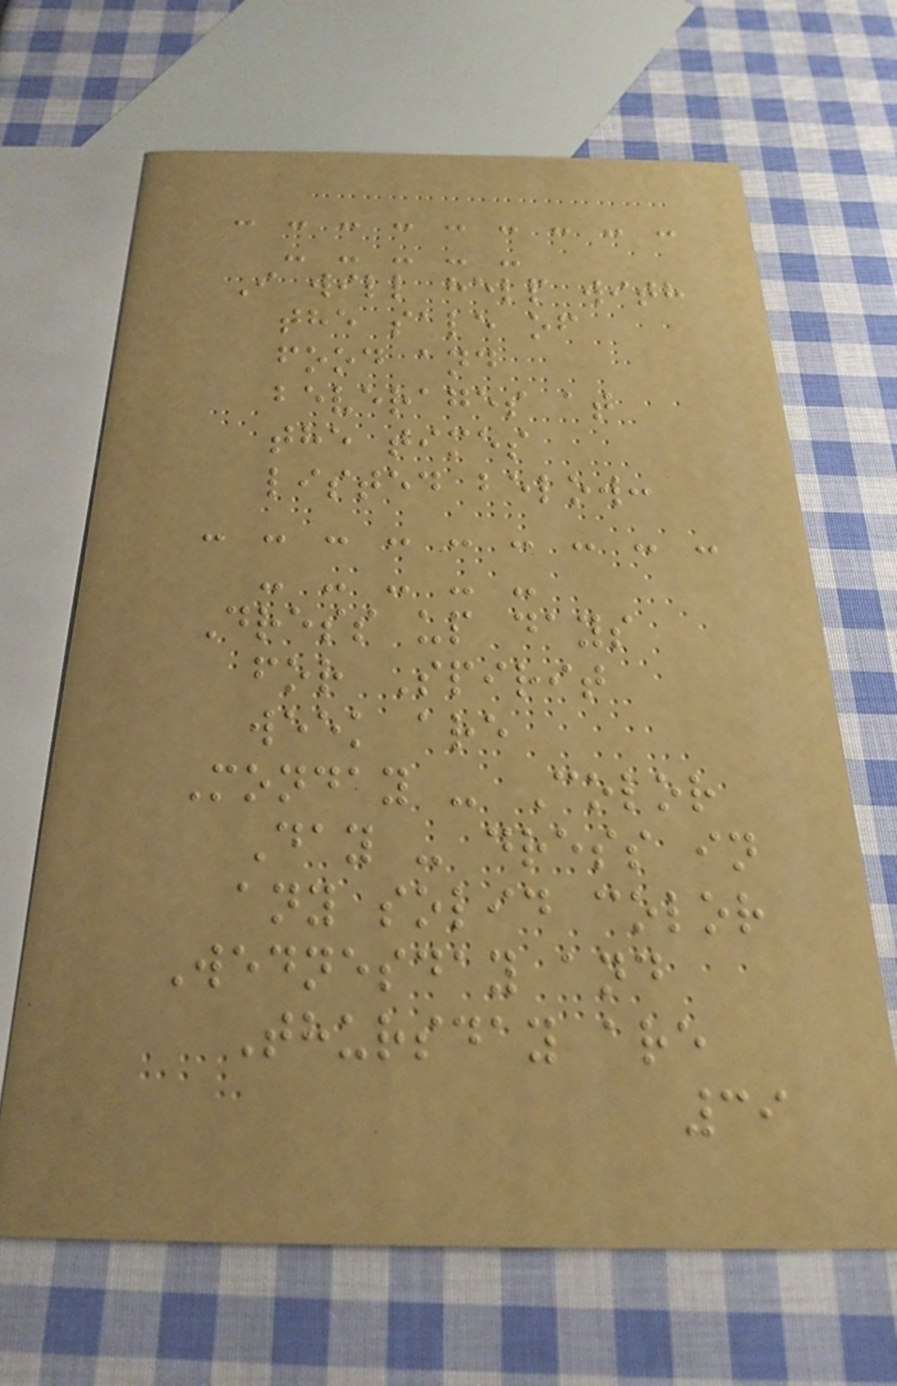- - - - - - - - -
- - - - -
I will help with
the sale of
food and
beverages at
the times
listed below:
- - - - - - - - -
- - - - -
Dress up days
for Spirit
week are
Monday - Color
Day - dress in
any solid color
Wednesday and
Thursday are
39
